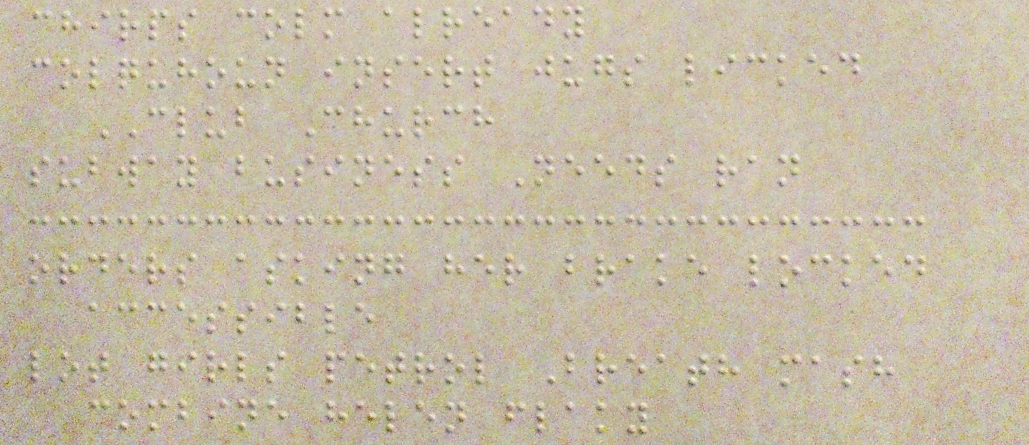chirps colm already
colquhoun insert jugs licked
CLUB Church
subway business Needs ran
orders asking her brake locked
accessible
lot girls petrol Breath mash
combine helen flaky
